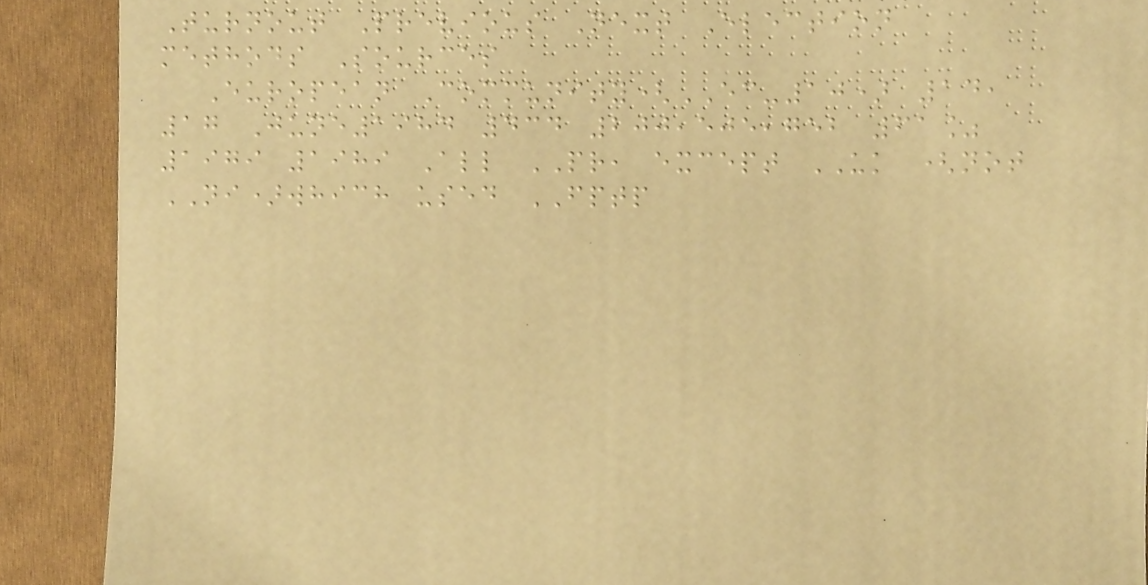Turnout Previous Next Election
methods Sources
European Community(EC-10) 14,
17 June1984 434 200,505,752 61%
1979 1989 All PR, except UK (not
NI)which used FPTP
